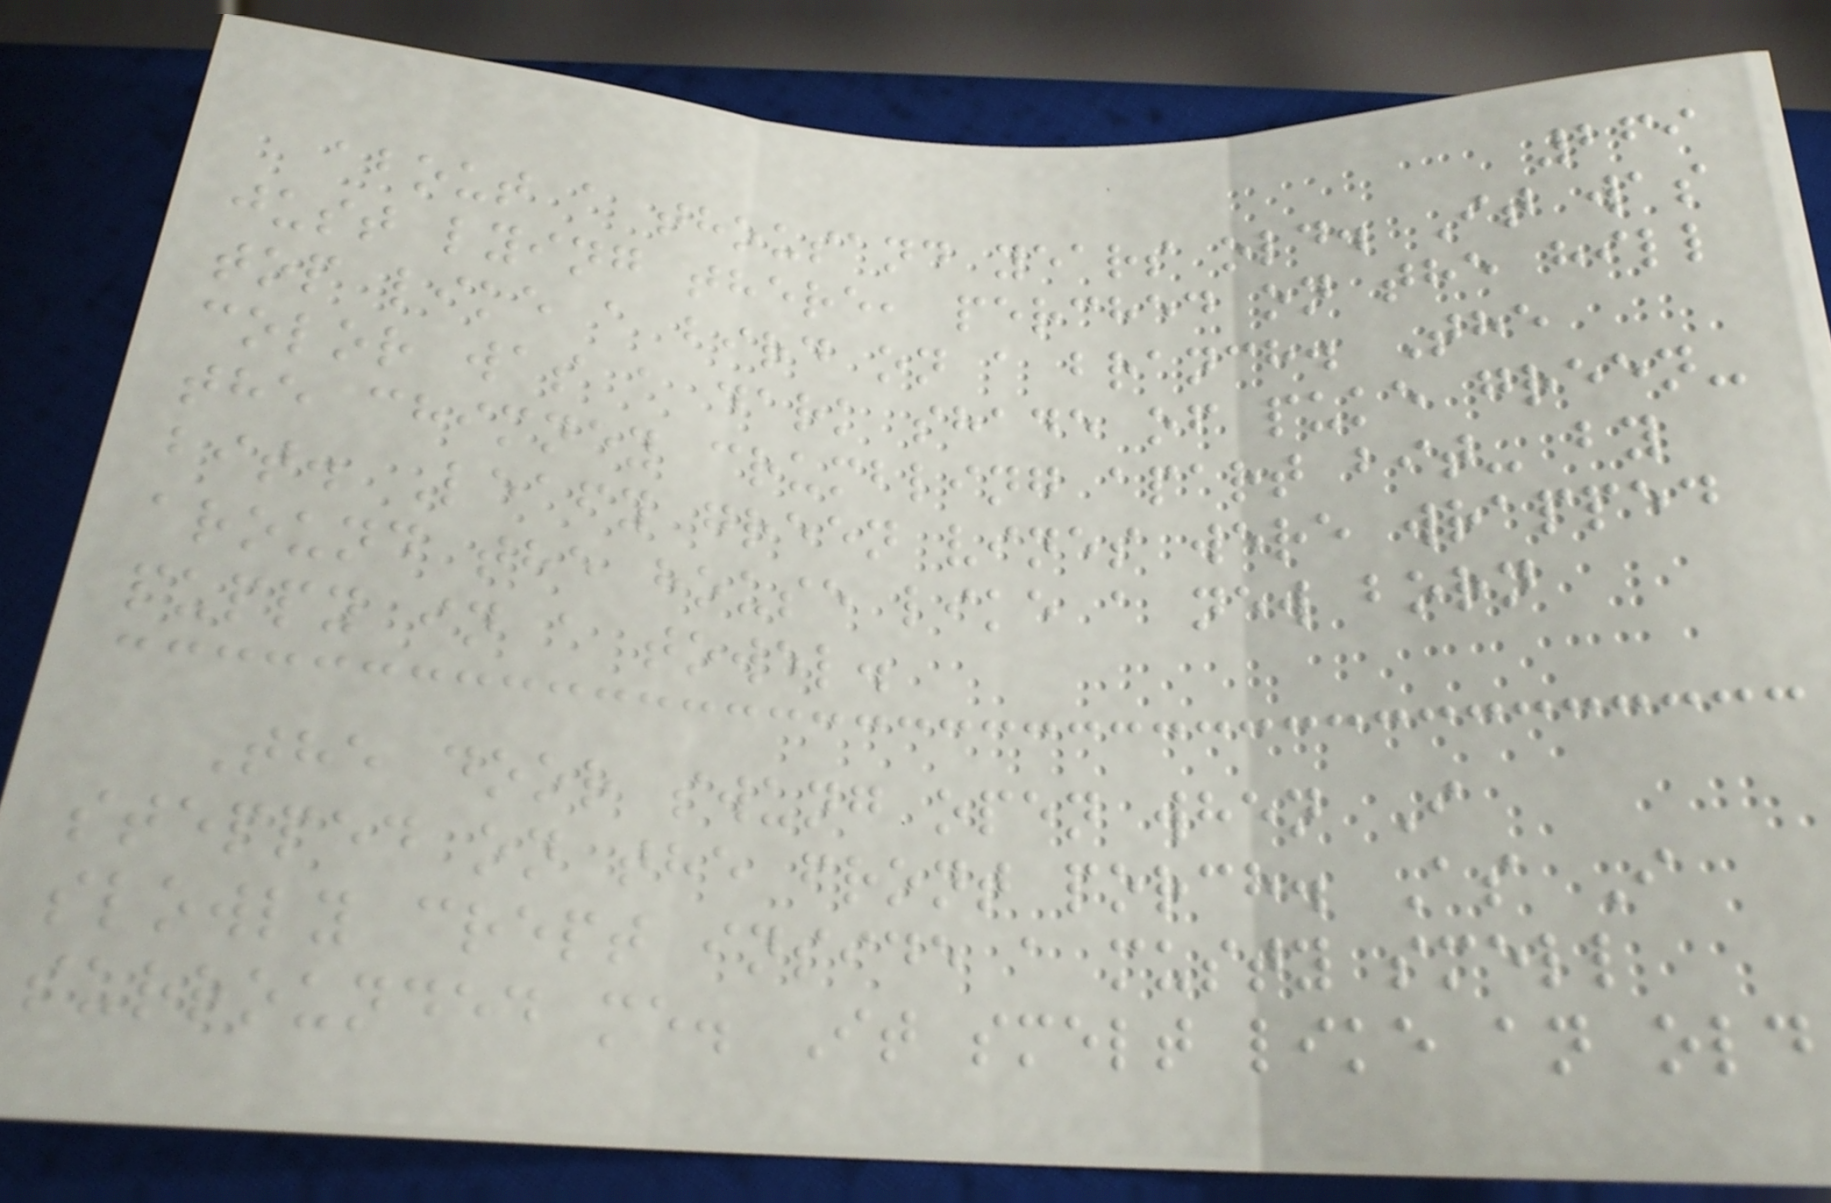269
about a thousand years old. It was
just lying there, perched on the hill
top like a bird on a branch. The
color was a dark shade of puke green-
the chimney crumbling apart bit- by
bit. Leafy green vines were wrapped
around the house like a new born
puppy in a towel.
The door swung open when I
stepped on the front porch. As I
slowly crept inside a musty smell
surrounded me. It smelt like an old
